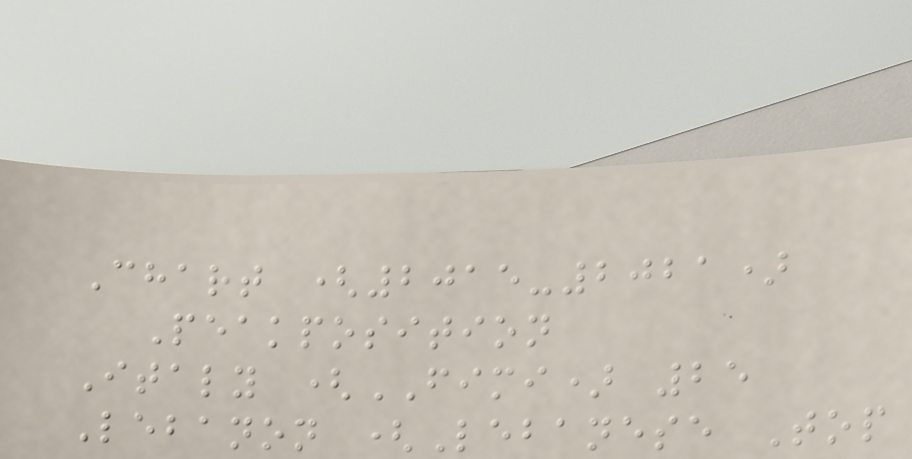Chart (2015-2021)
Peakposition
Italy (FIMI) 25
Lebanon (Lebanese Top
